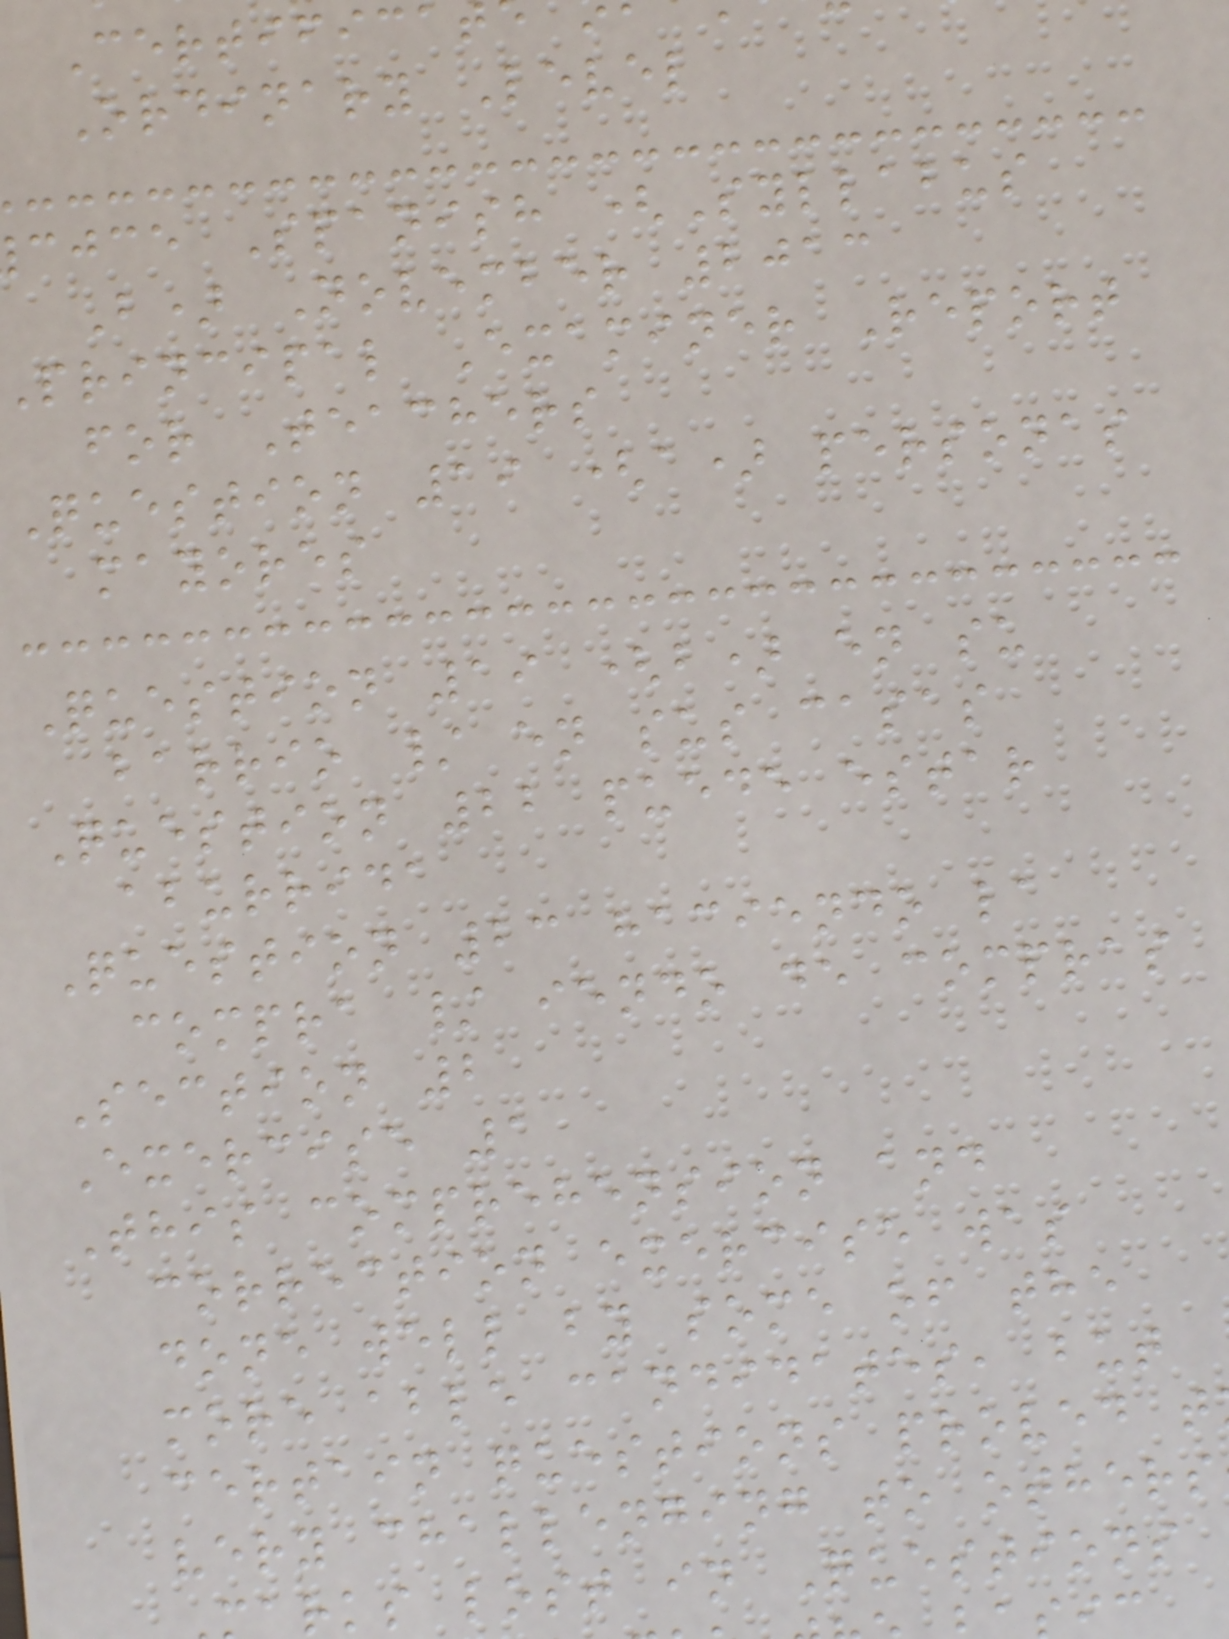Certifica
Ordinary Level
cjce Spanish (Syllabus
B) November 2013
principal Examiner Report
for Teachers
Question 19 (a) personas
mayores
Question 19 (b) en su
barrio / en sus casas
Question 22 puede estar
aburrida
Question 23 haciendo la
compra / iendo de compras
Section 2
Exercise 1
This comprehension and
correction exercise was
done well by some of the
more able candidates, but
certain questions proved t
very challenging to others
rks lost in Questions
